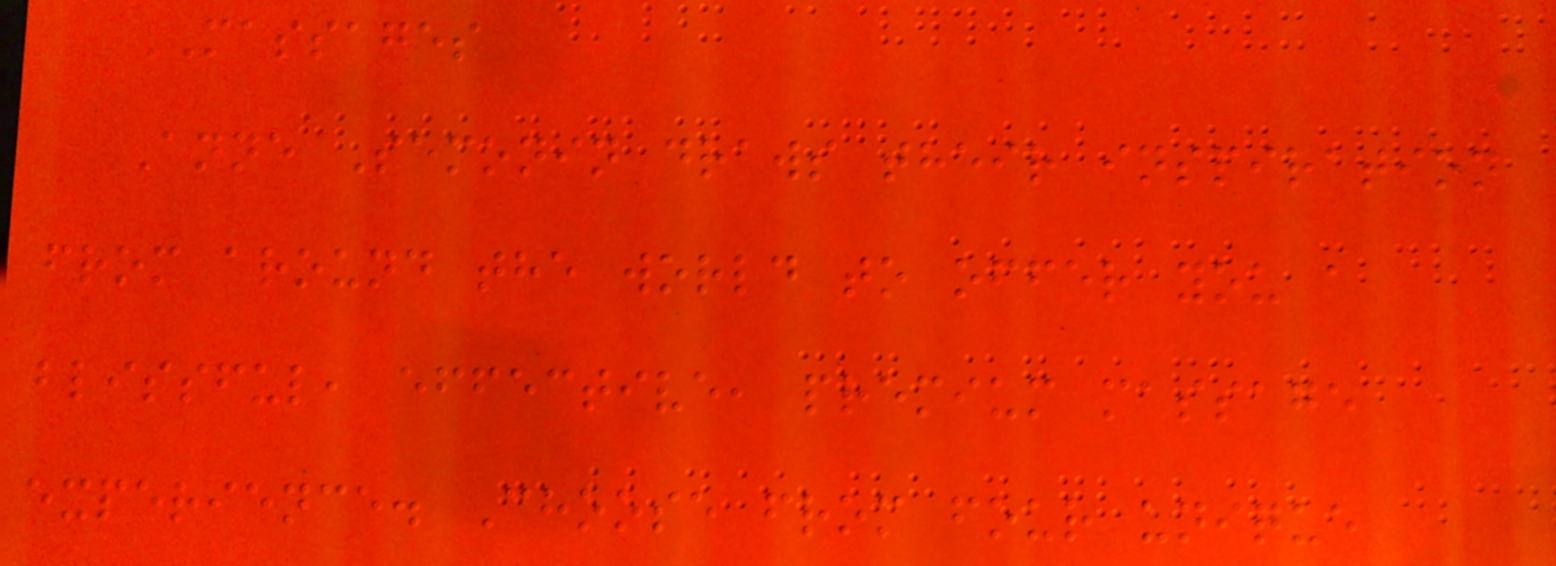MASSAGES
Anne Semonin draws their inspiration
from around the world to offer you a
blissful, effective, premium massage
experience. Choose from four unique
